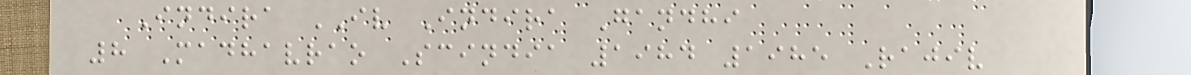Indira IV Indira Gandhi
8 Madhavrao Scindia 1984 1985 Rajiv
